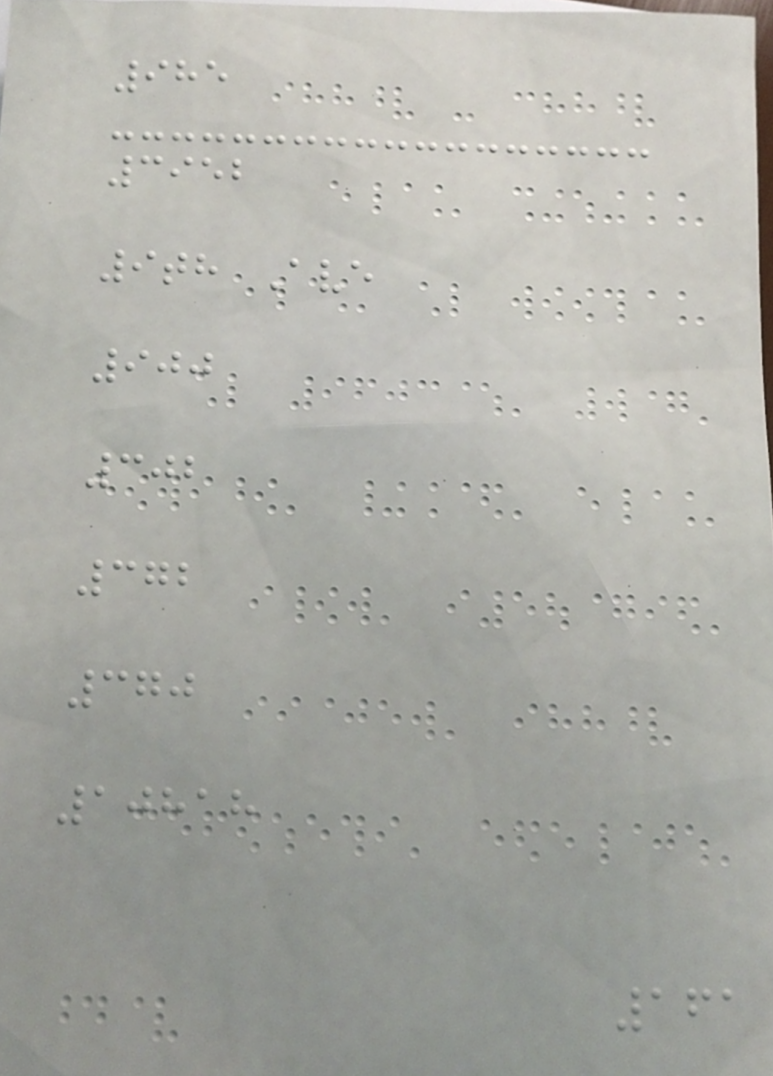985
3952
9th Ave
900
302
372
370
10818
161
